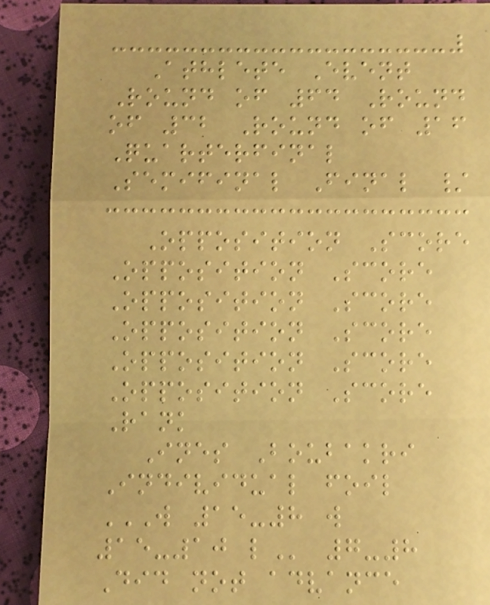Athlete Event
Round of 64 Round
of 32 Round of 16
Quarterfinal
Semifinal Final /
Opposition Score
Opposition Score
Opposition Score
Opposition Score
Opposition Score
Opposition Score
Rank
Ines Boubakri
Individual foil
W 15-8 W
15-10 L 7-8
Did not advance
